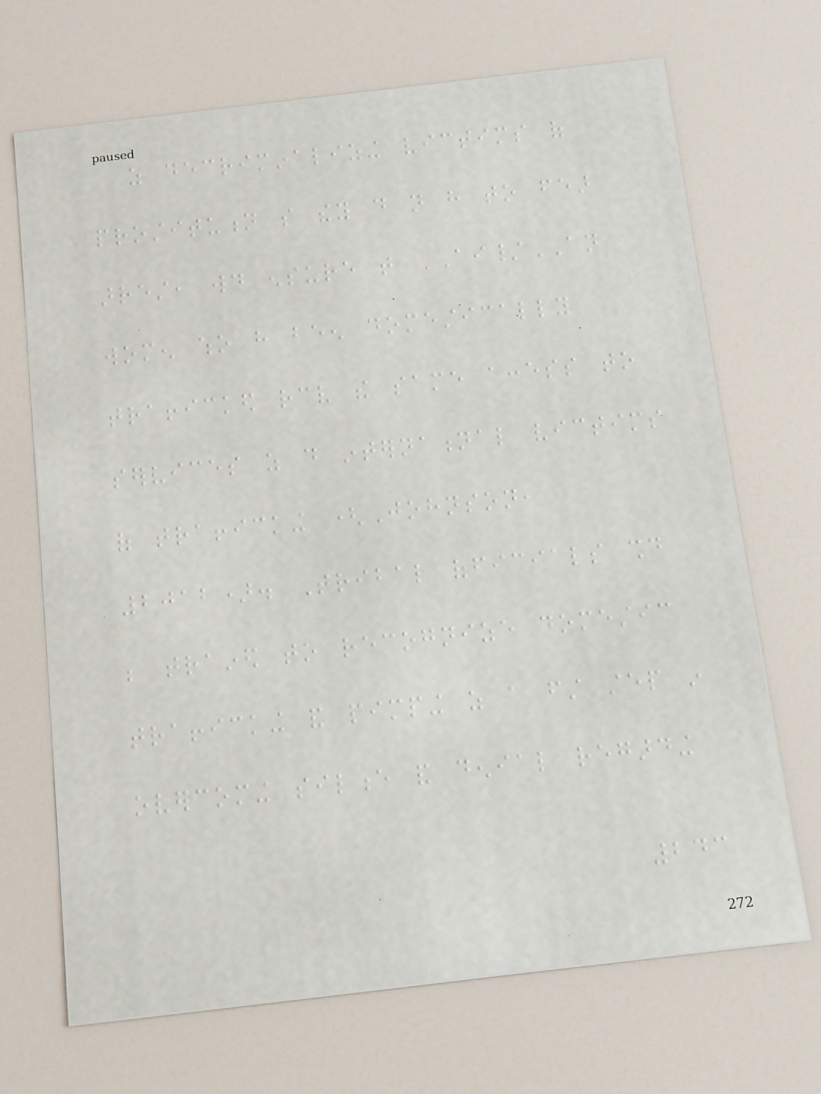as decriminalizing victims of
prostitution so they do not have to fear
arrest, would ensure that AI/AN
women who have been domestically
trafficked receive the same access to
services as do international victims
of trafficking (Johnson,
2012). Tribal officials should
be trained to recognize domestic
trafficking and pimping as a first step in
overcoming silence and denial regarding
243
